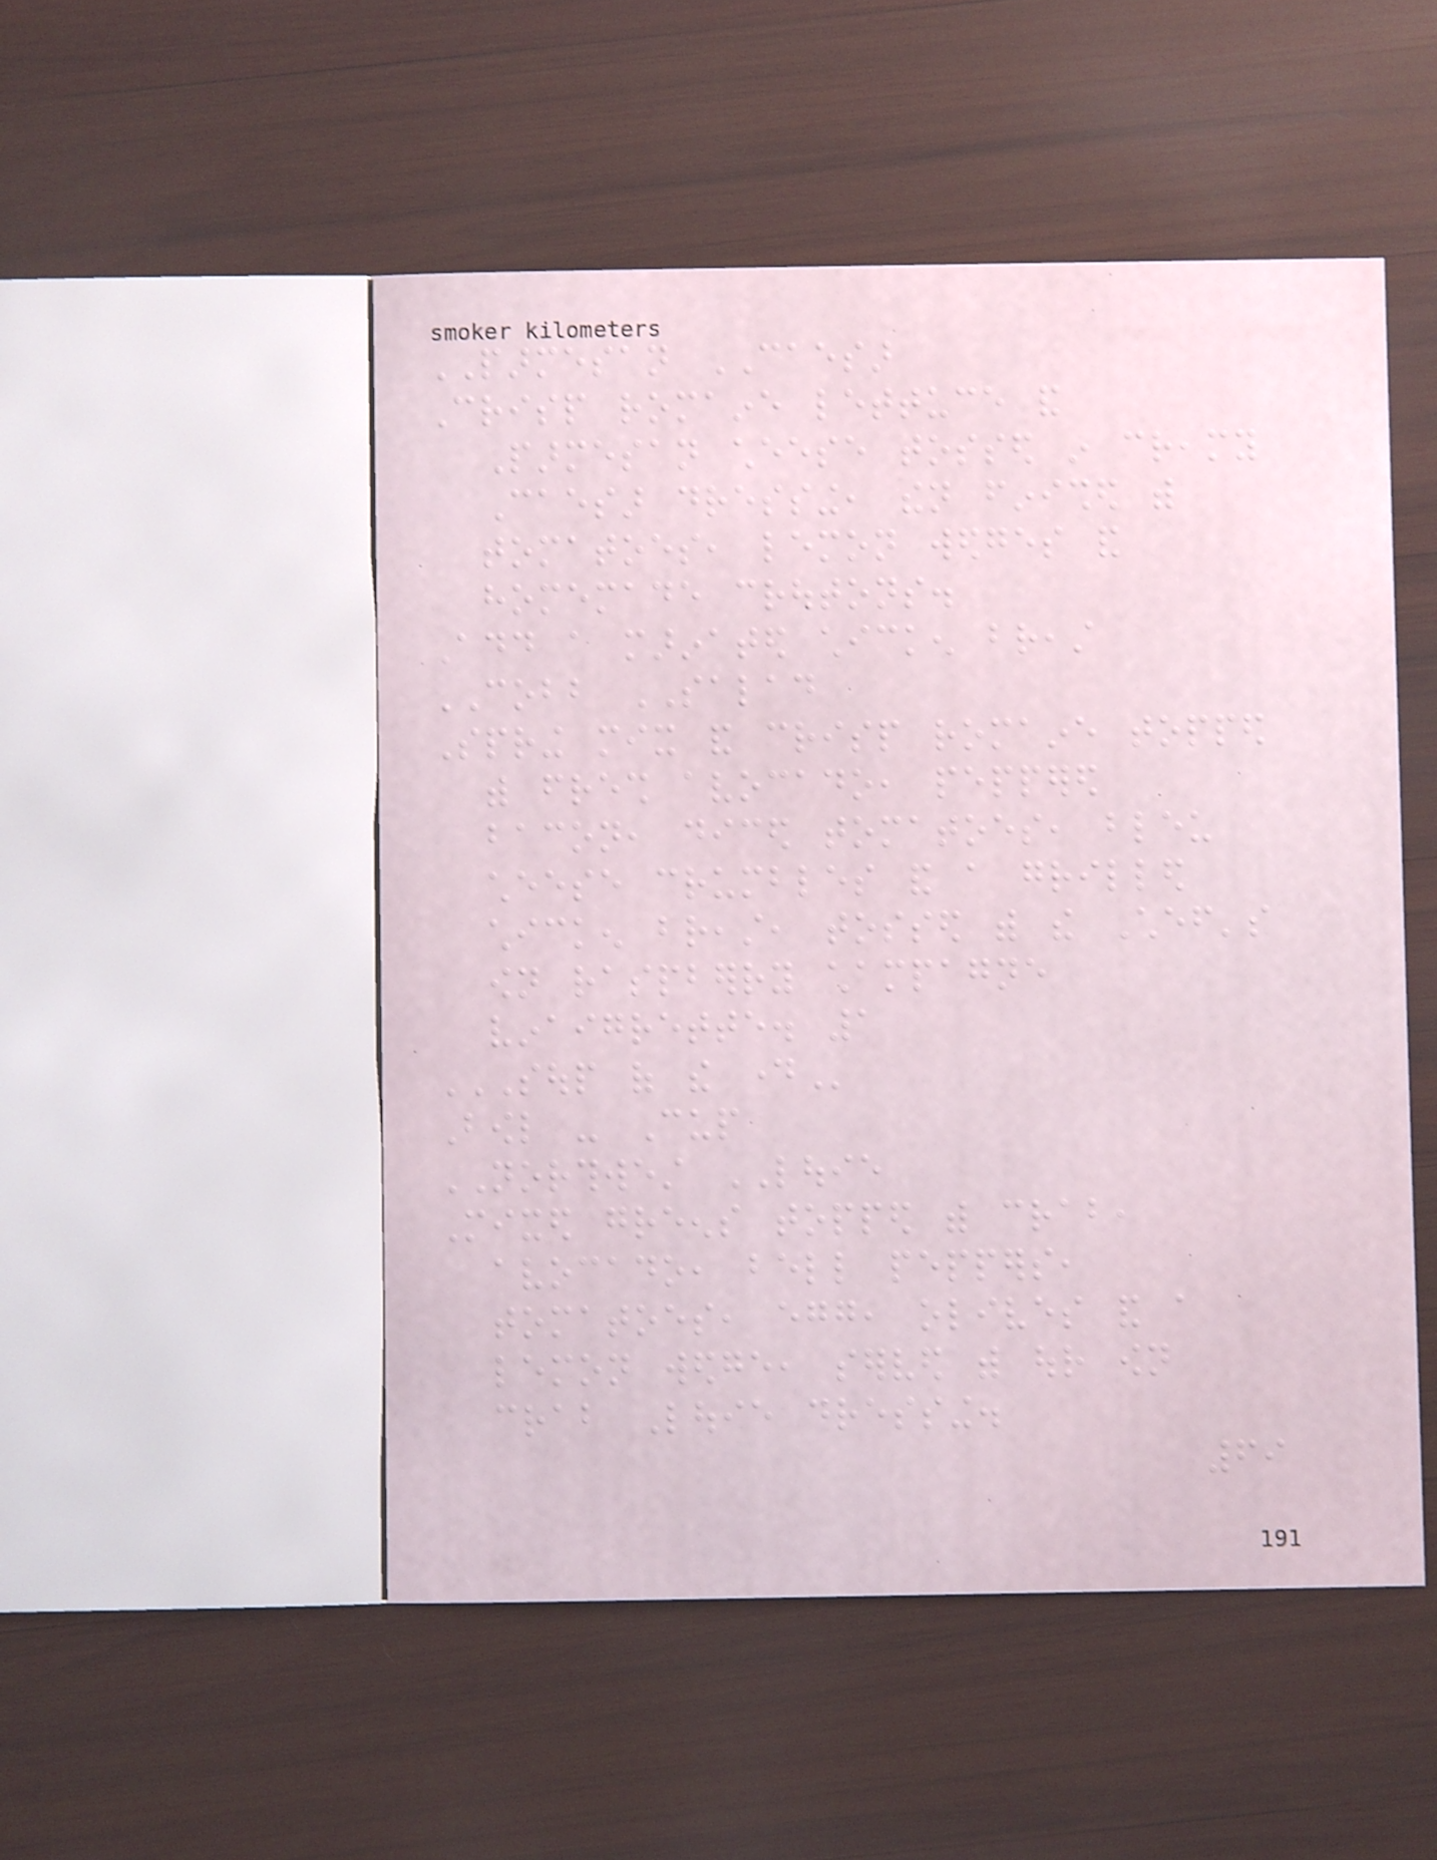PARMESAN CAESAR
Crisp romaine lettuce and
Parmesan cheese tossed in creamy
Caesar dressing, then finished with
tomatoes, lemon wedges and
homemade croutons.
Add a marinated chicken breast
COBB SALAD
Spring mix and crisp romaine topped
with fresh avocado, peppered
bacon, diced tomatoes, bleu
cheese crumbles and a grilled
chicken breast, tossed with the Chef's
own raspberry champagne
vinaigrette. 1
SOUP OF THE DAY
Bowl - Cup
NORTHWEST LOUIE
Mixed greens topped with crab,
avocado, bell peppers,
tomatoes, egg, olives and a
lemon wedge, served with our own
crab Louie dressing.
69
